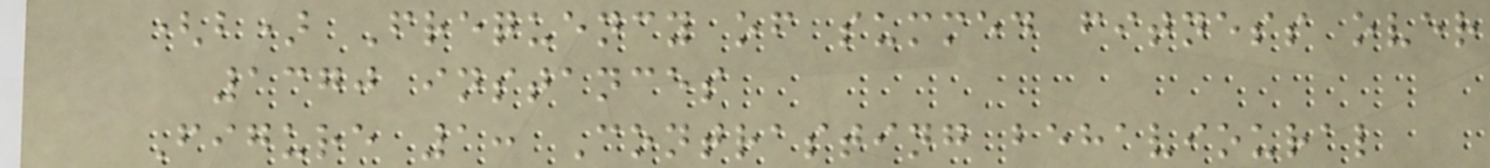(b) Frequency of summed fitness over
1370 instances
Figure 1: Contrasting behavioural
